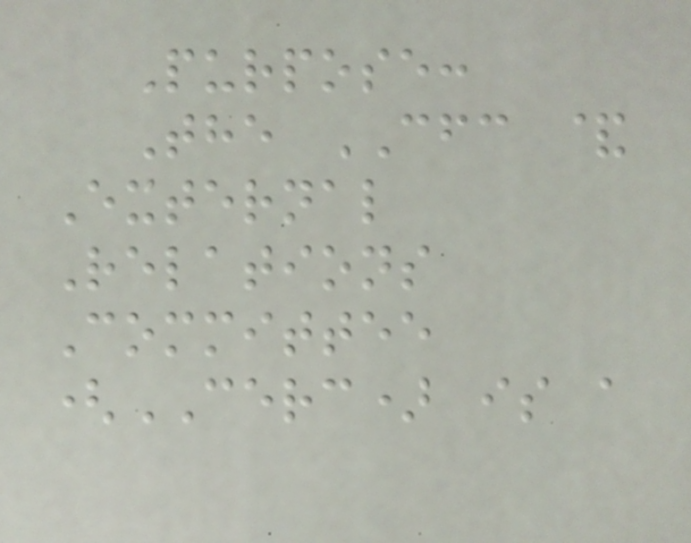Purpose:
The CFC &
External
Relations
Committee
(CERC) is a
